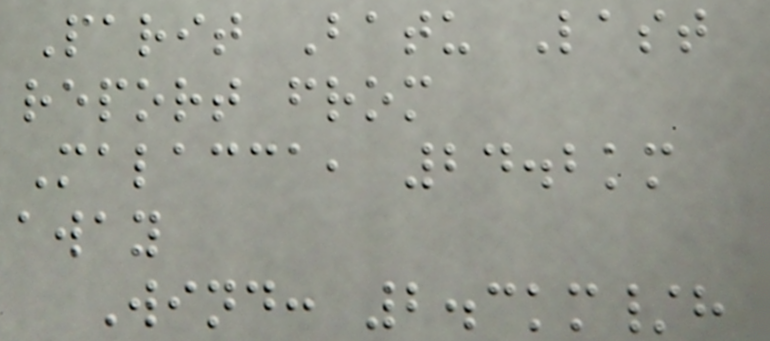Parit Batu Last
report from
Malacca, 24.2km
away
Wind: 2.3km/h
